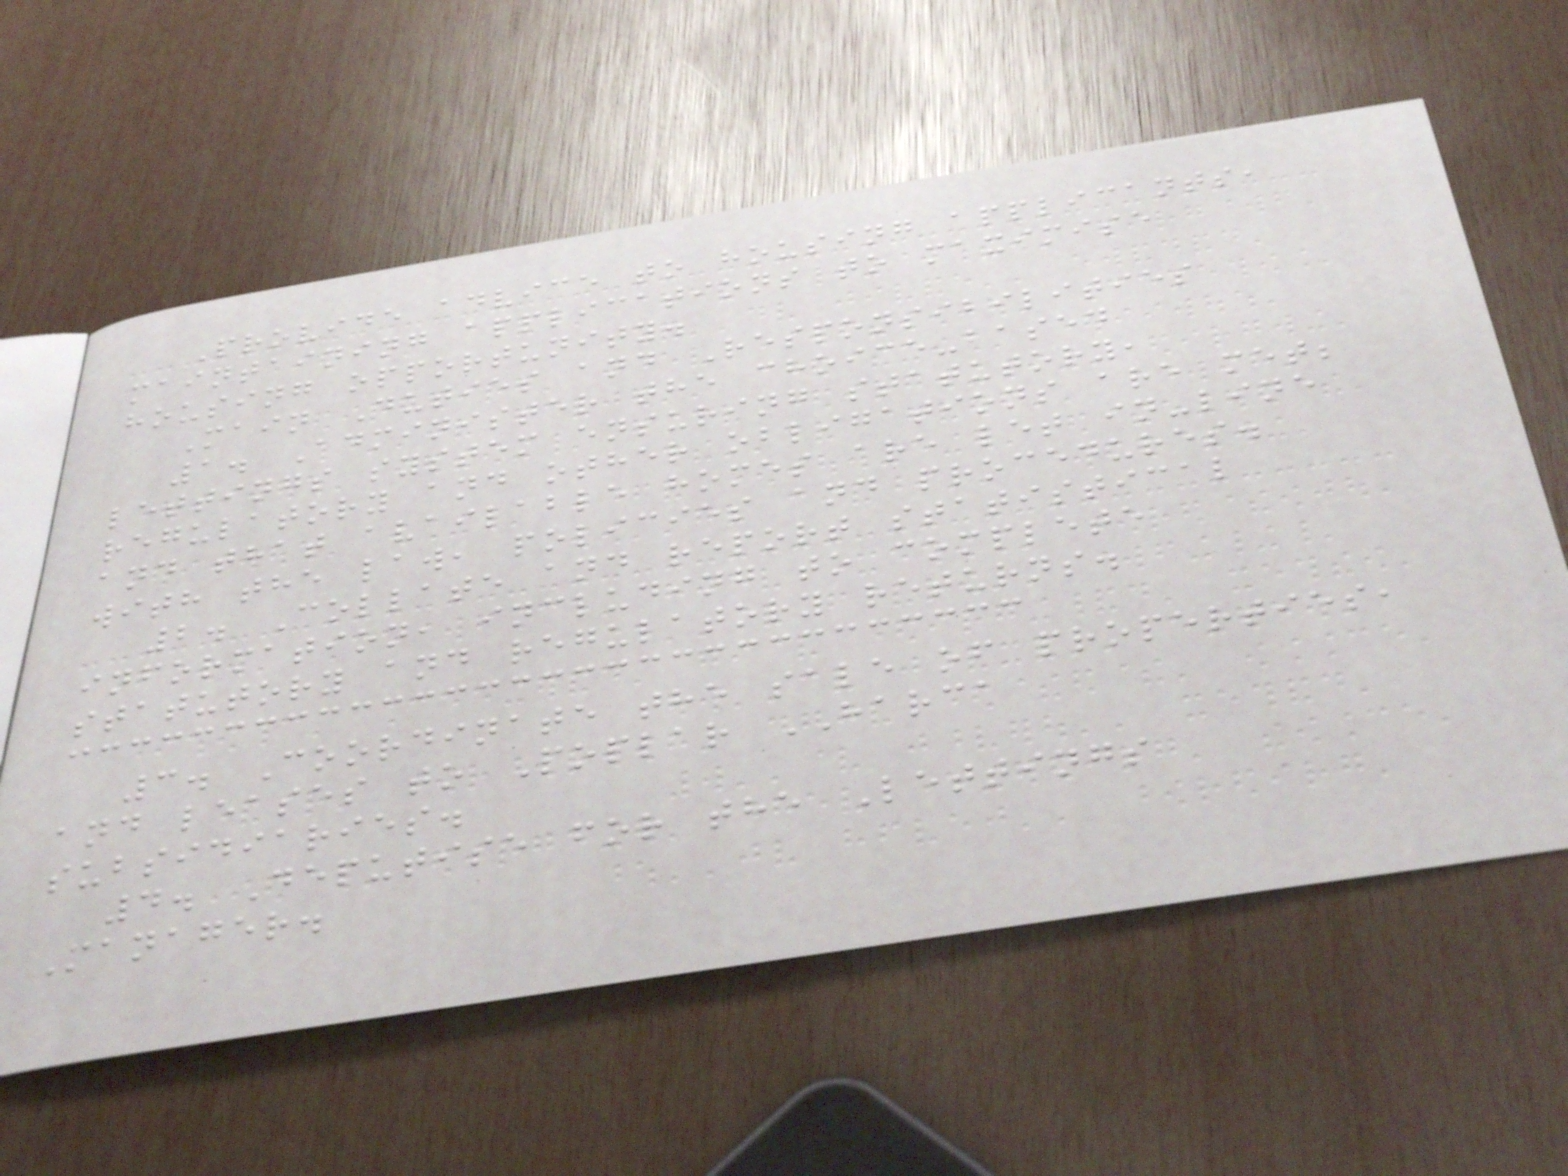Provide advice to housing applicants,
maintaining applications to maximise
housing opportunity.
Main Duties and Responsibilities
1. Administer the choice-based
lettings system ensuring statutory,
regulatory and other obligations are met;
and that available homes are let in-line
with the law, policies and procedures.
2. Collate and report statistical
information, including to complete
statutory and regulatory returns.
3. Coordinate the sale of properties,
and leases to Poplar HARCA
subsidiaries.
4. Deputise for the Lettings
Manager.
